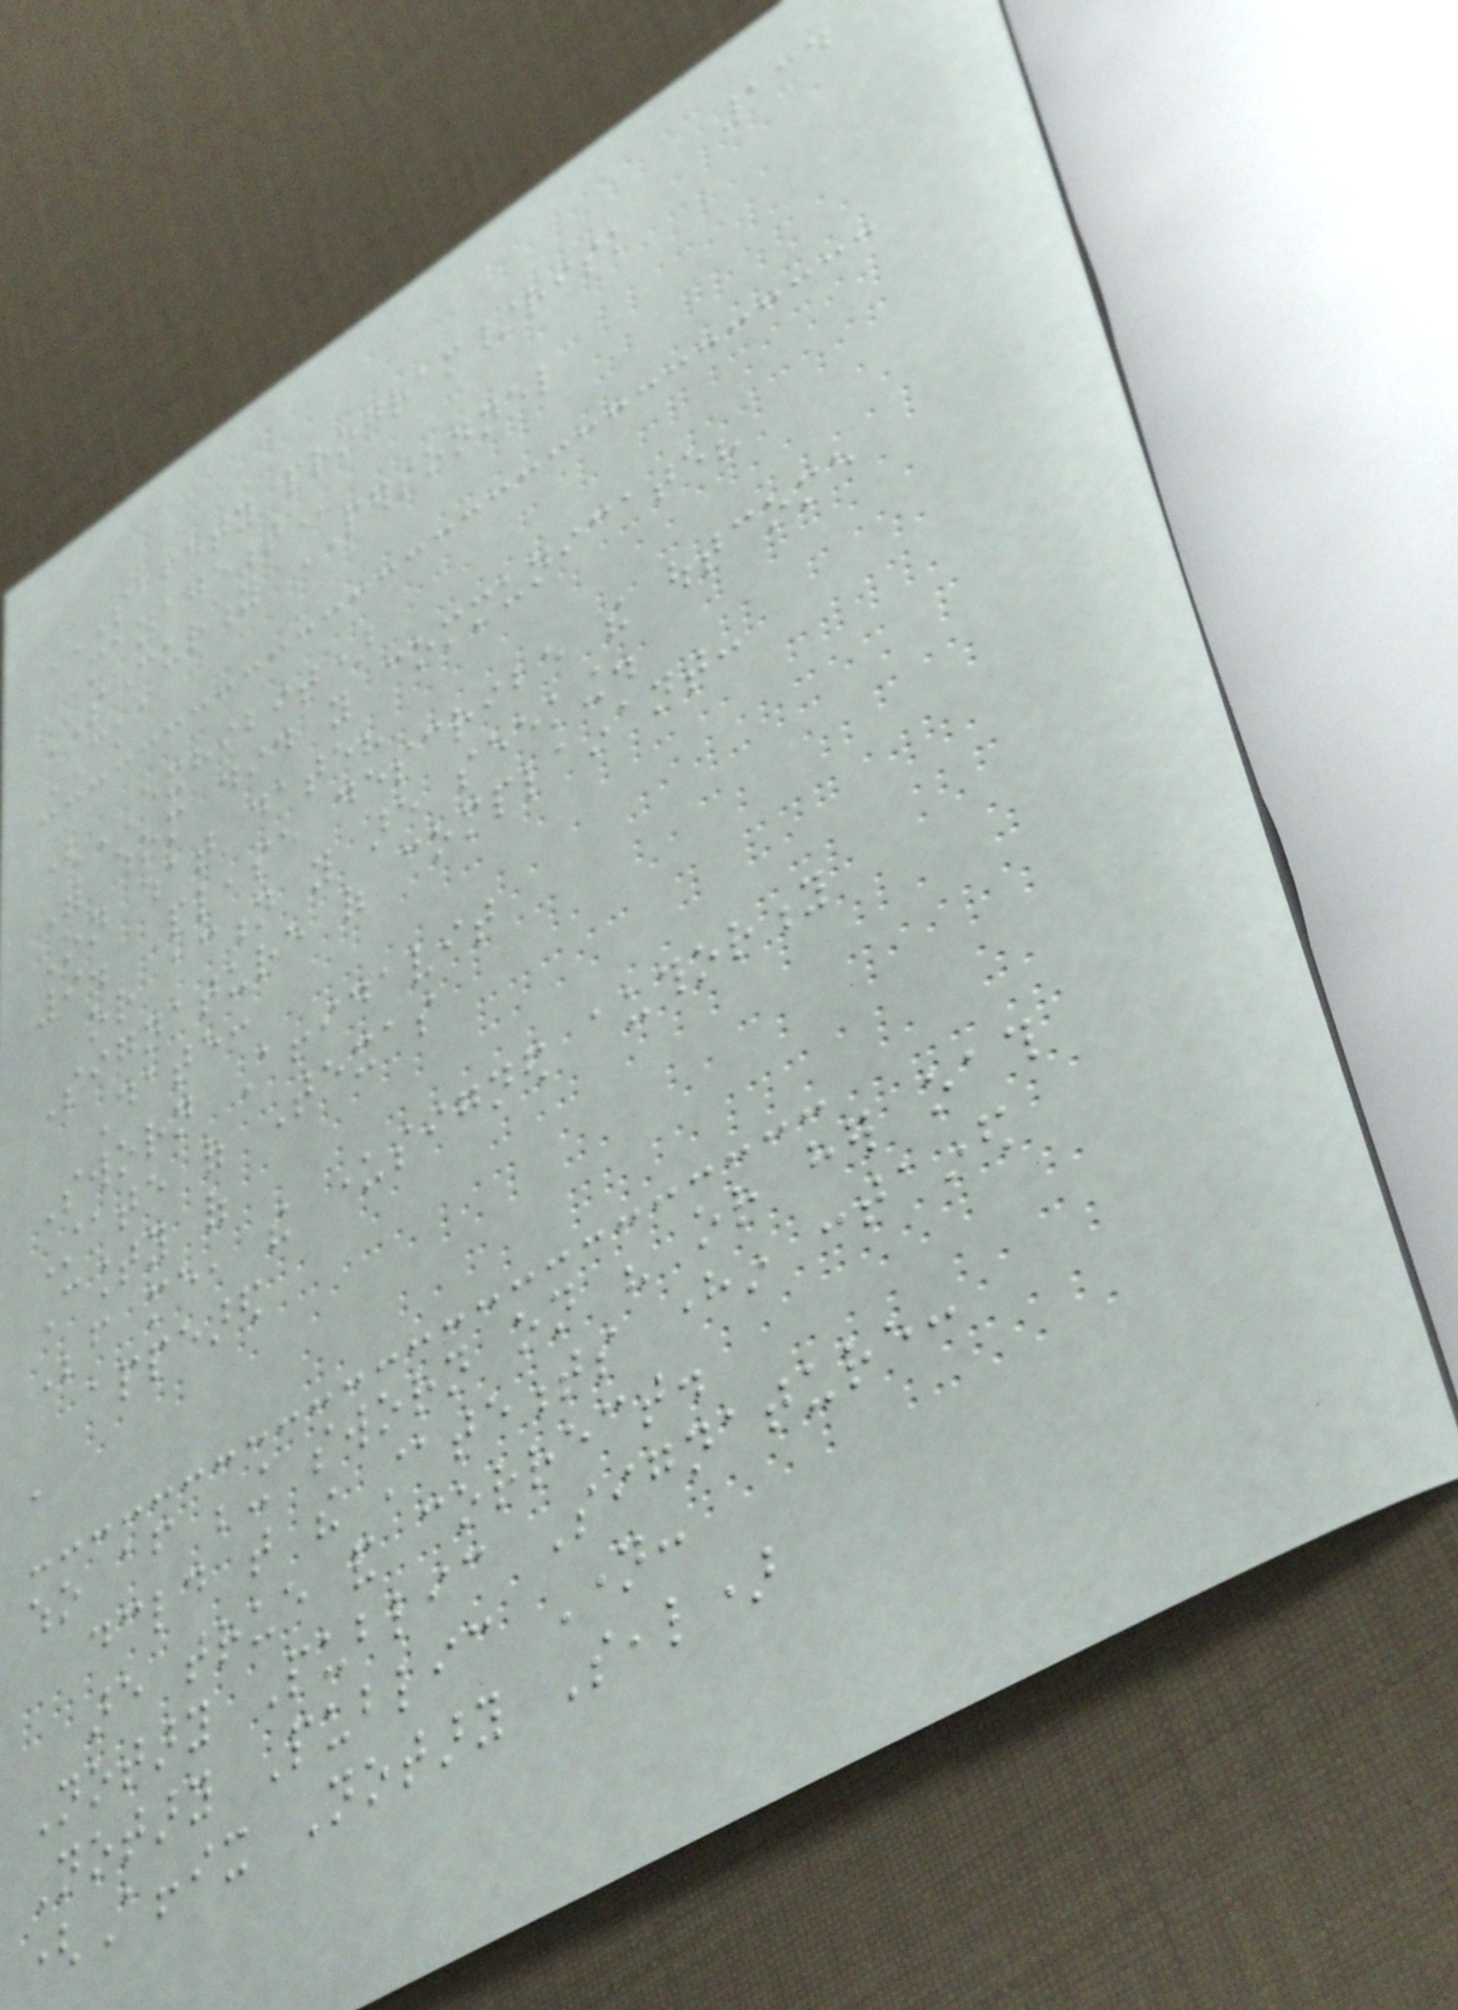134
SAFETY PROGRAM/RISK
MANAGEMENT
SECURITY PERSONNEL
CKE
(EXHIBIT)
With whom did you communicate?
On what date?
9. Please describe the outcome
or action you are seeking.
Signature of complainant:
Date:
Sworn Affidavit
State of Texas
County of
Before me, the undersigned authority
appeared
,
who after being sworn on his or her oath
declared that the statements herein contained
are true and correct.
Notary Public Signature:
Notary Public Name:
(Affix Notary Seal)
